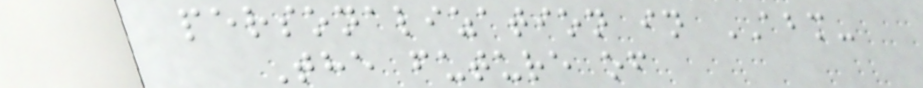personalization in ABM-
The future of
